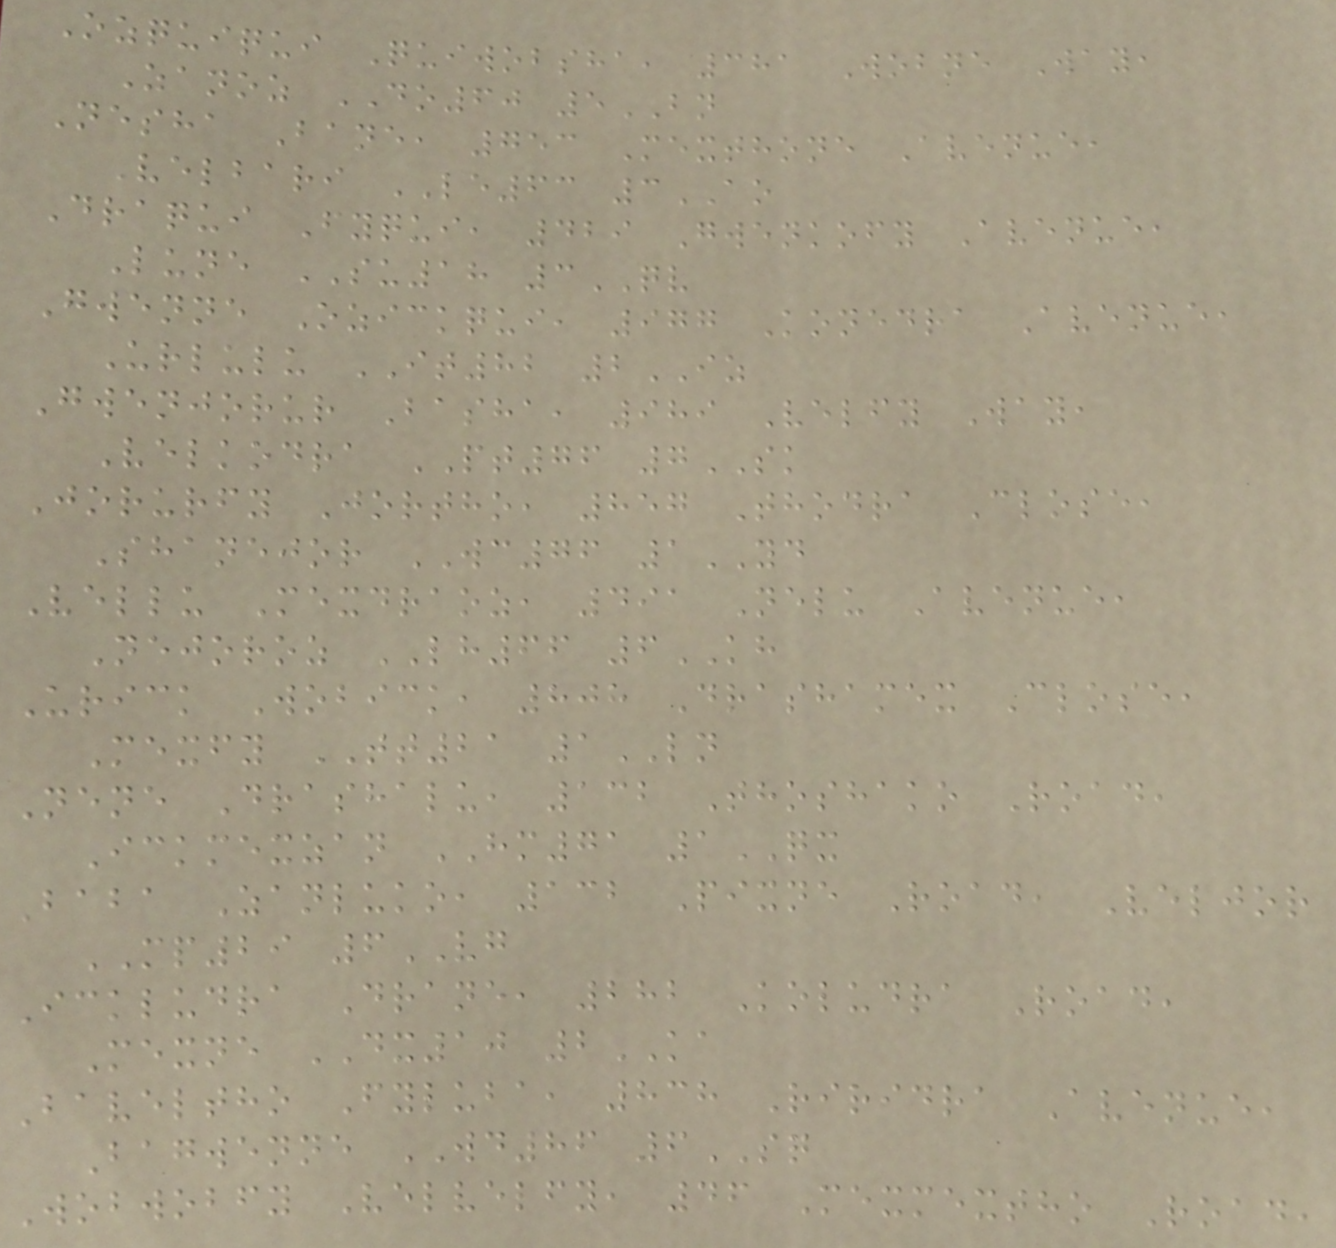Ozquiqui Quiwobsha, 381 Wobne Way,
Zanoz DO60 5BN
Nesha Bane, 753 Mexthone Avenue,
Velbari LE63 3AO
Draqui Fyqui, 429 Gwenkofy Avenue,
Lune SU18 3QV
Gwenne Ozickqui, 977 Konedra Avenue,
Urlulu IT82 2IZ
Gwenjorur Basha, 989 Velfy Way,
Velkodra PT76 7SK
Jorurfy Jortho, 857 Thodra Close,
Shanejor WC76 1YD
Vellu Mexdraoz, 491 Nelu Avenue,
Nejoroz LH66 6KH
Urick Wobick, 808 Drashamex Close,
Mexfy TT21 1LN
Nene Drashalu, 132 Thoshako Road,
Ickmexzan HM71 1QX
Baba Zanluko, 132 Pixne Road, Veljor
MP29 6VG
Ickludra Drane, 282 Koludra Road,
Mexne DX10 2KA
Baveltho Fyluba, 838 Riridra Avenue,
Bagwenne WD86 6SQ
Wobwobfy Velvelfy, 46 Mexmextho Road,
